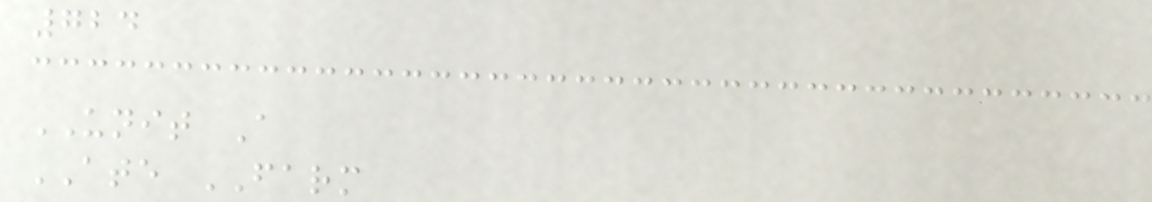724
UNIT A
ATE FARM
